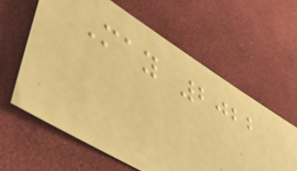May 2022
